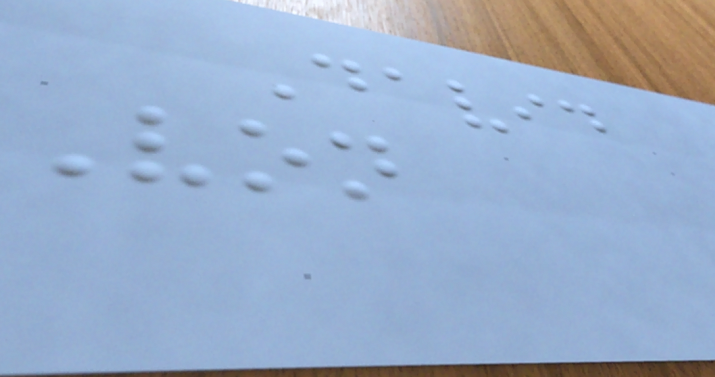David
Von
